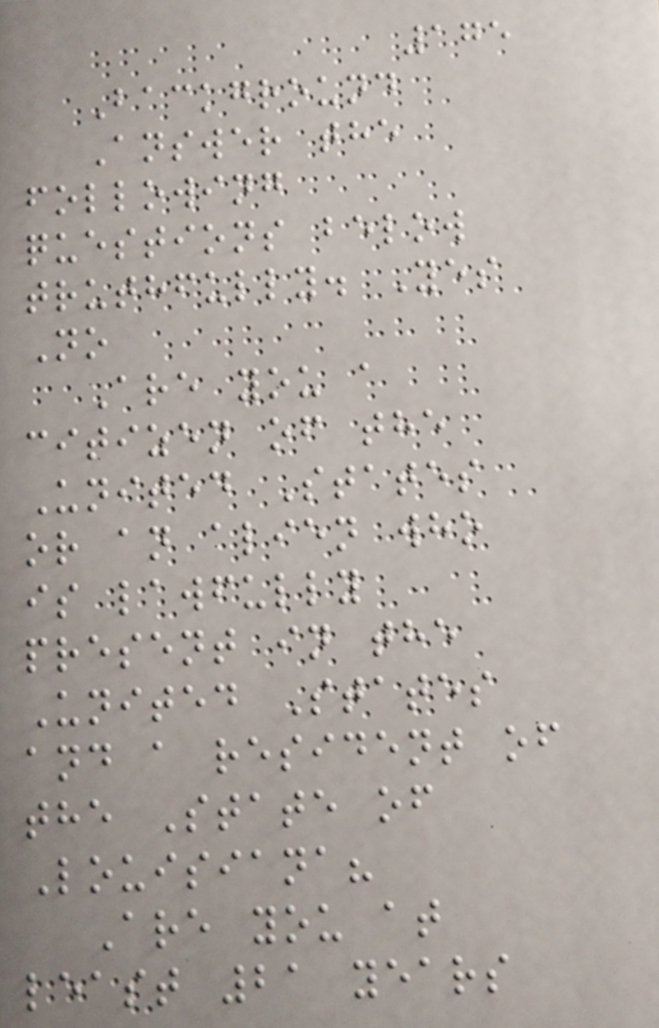175
Background
Answer the
following
questions below
truthfully. Yes
No
Are you a
citizen of the
United States
or an alien who
is lawfully
present in the
United States
and a resident of
the State of
Louisiana?
Are you at
least 21 years
